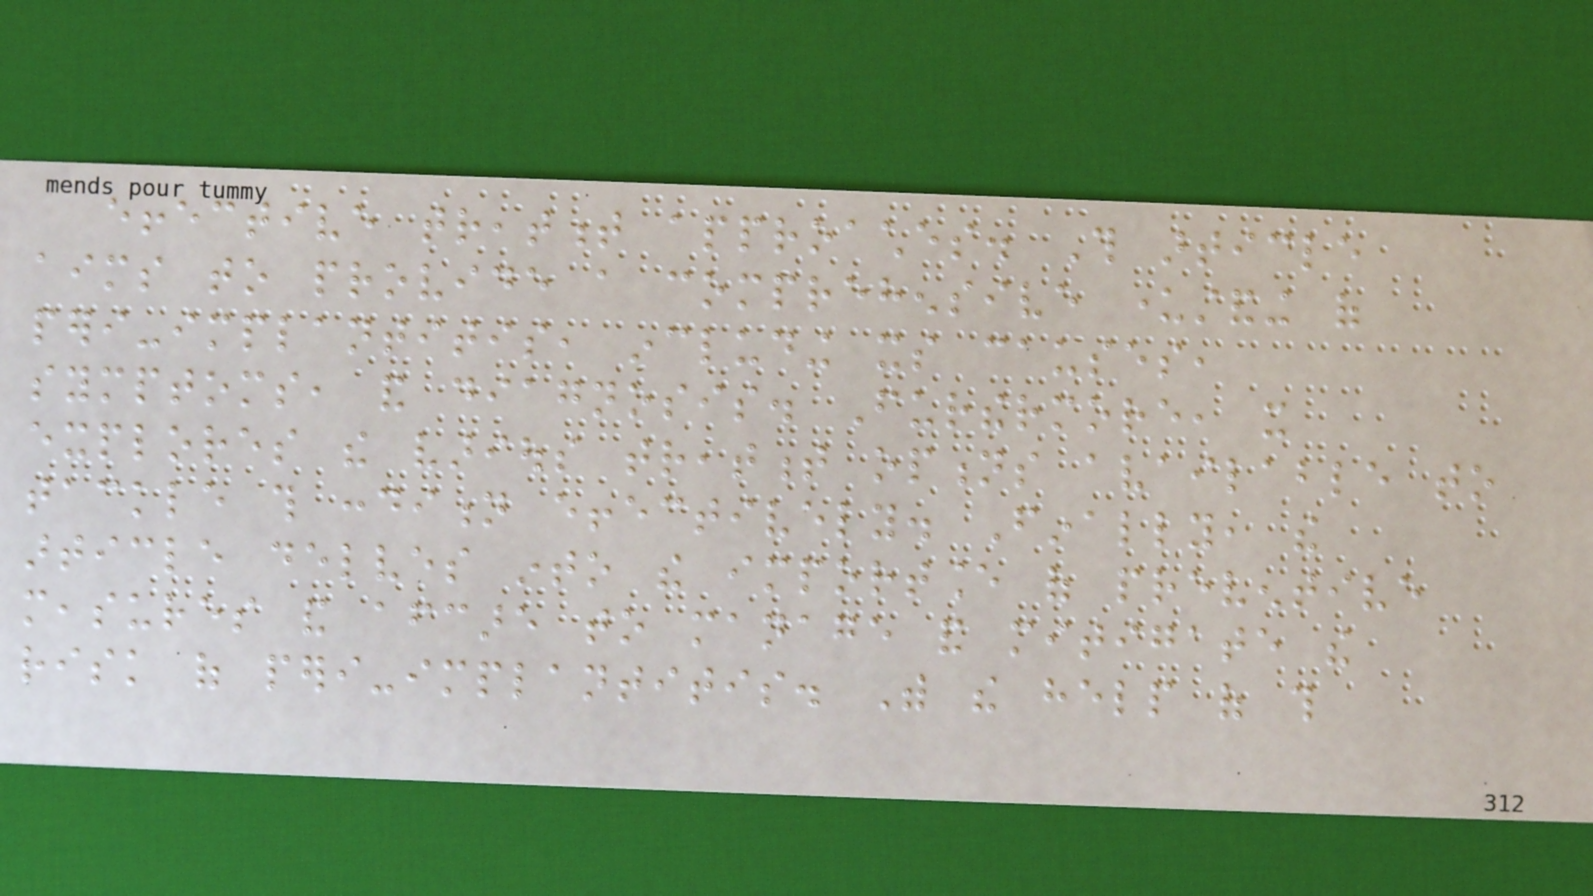effective treatment approaches. This article
aims to provide a comprehensive understanding of
peri-implantitis, including its causes,
symptoms, and diagnosis. Furthermore, it
explores the various treatment options available to
tackle this condition effectively. Finally, the
article delves into the importance of preventive
measures and aftercare to manage and mitigate the
risk of peri-implantitis. With the help of this
